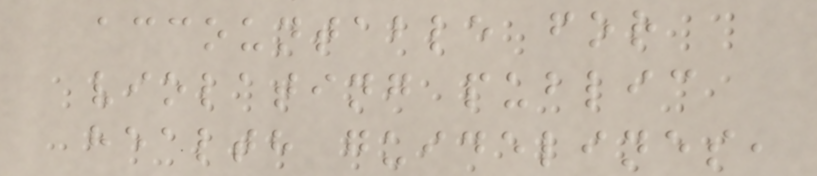accountable for
violating public
health guidelines,
